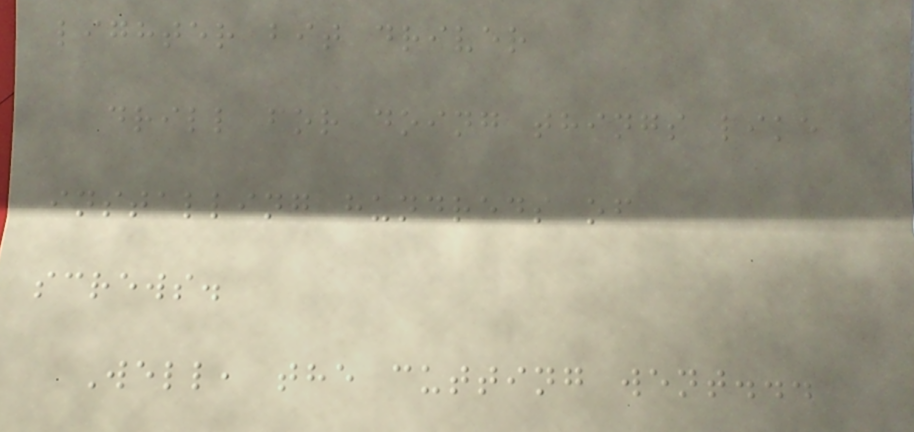lighter bit driver
drill for doing things like
installing hundreds of
screws.
Well, the cutting went...
